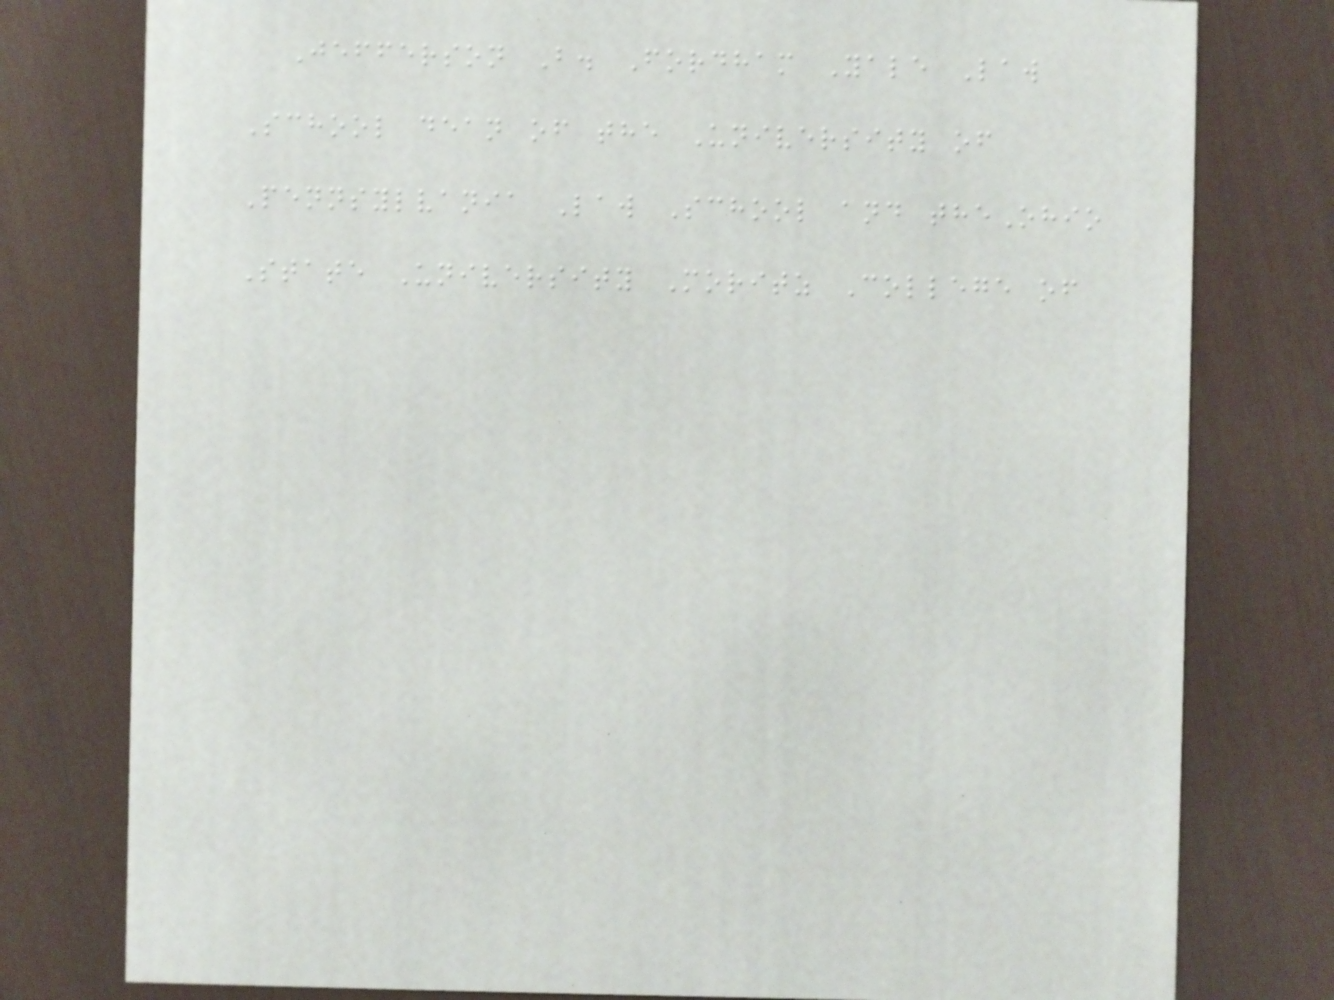Jefferson B. Fordham Yale Law
School dean of the University of
Pennsylvania Law School and theOhio
State University Moritz College of
